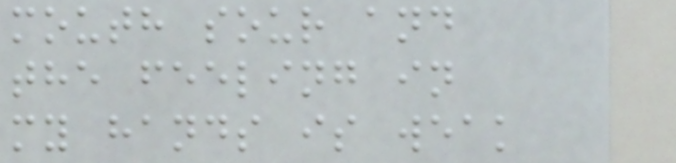mouth sour and
the feeling in
my hands is weak
